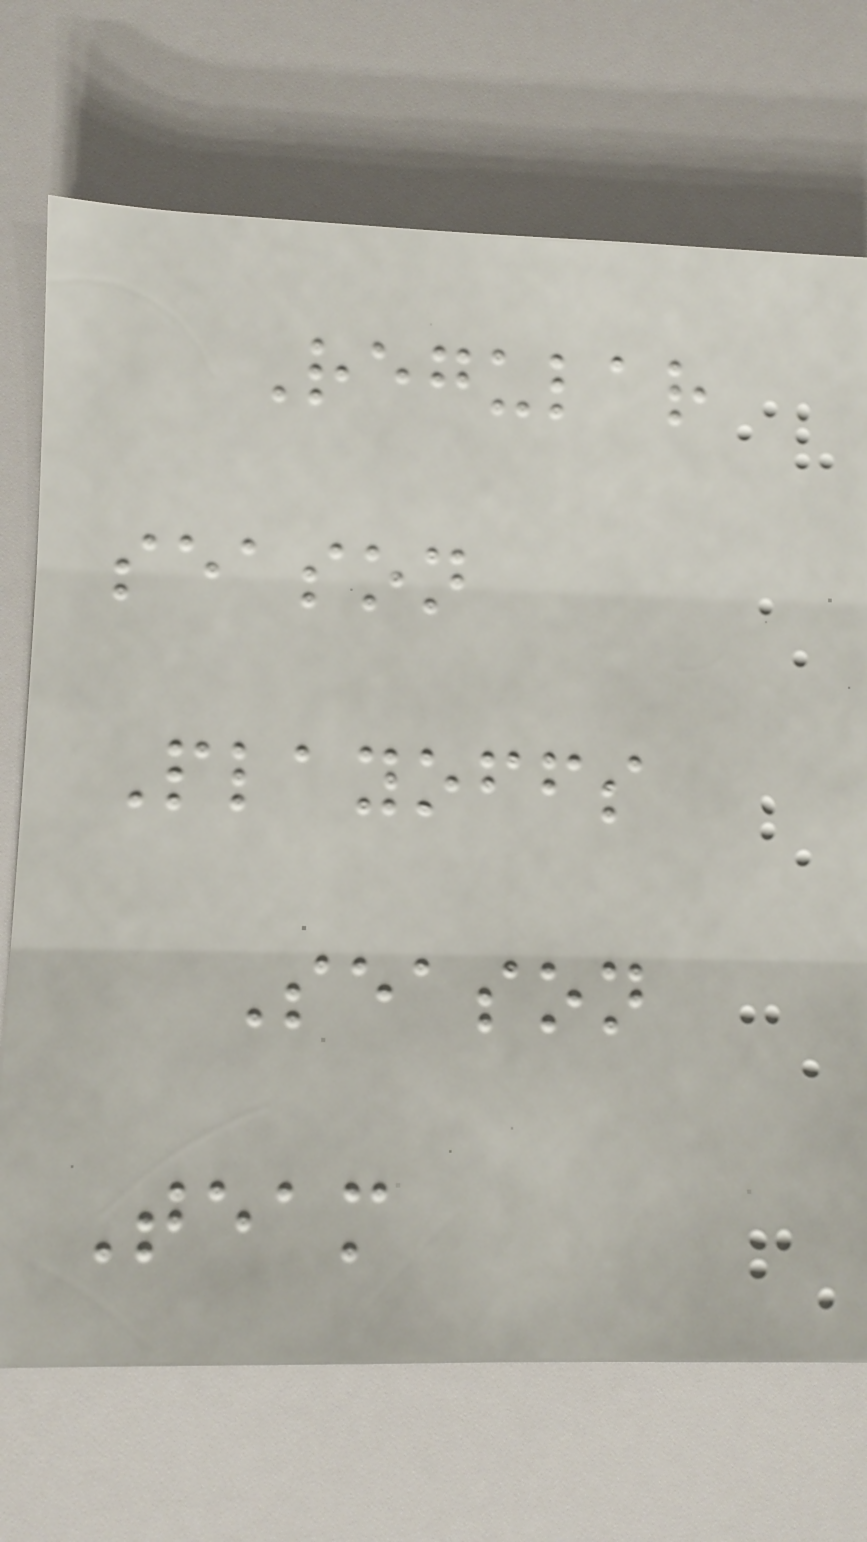Regular
season
Playoffs
Season
Team
